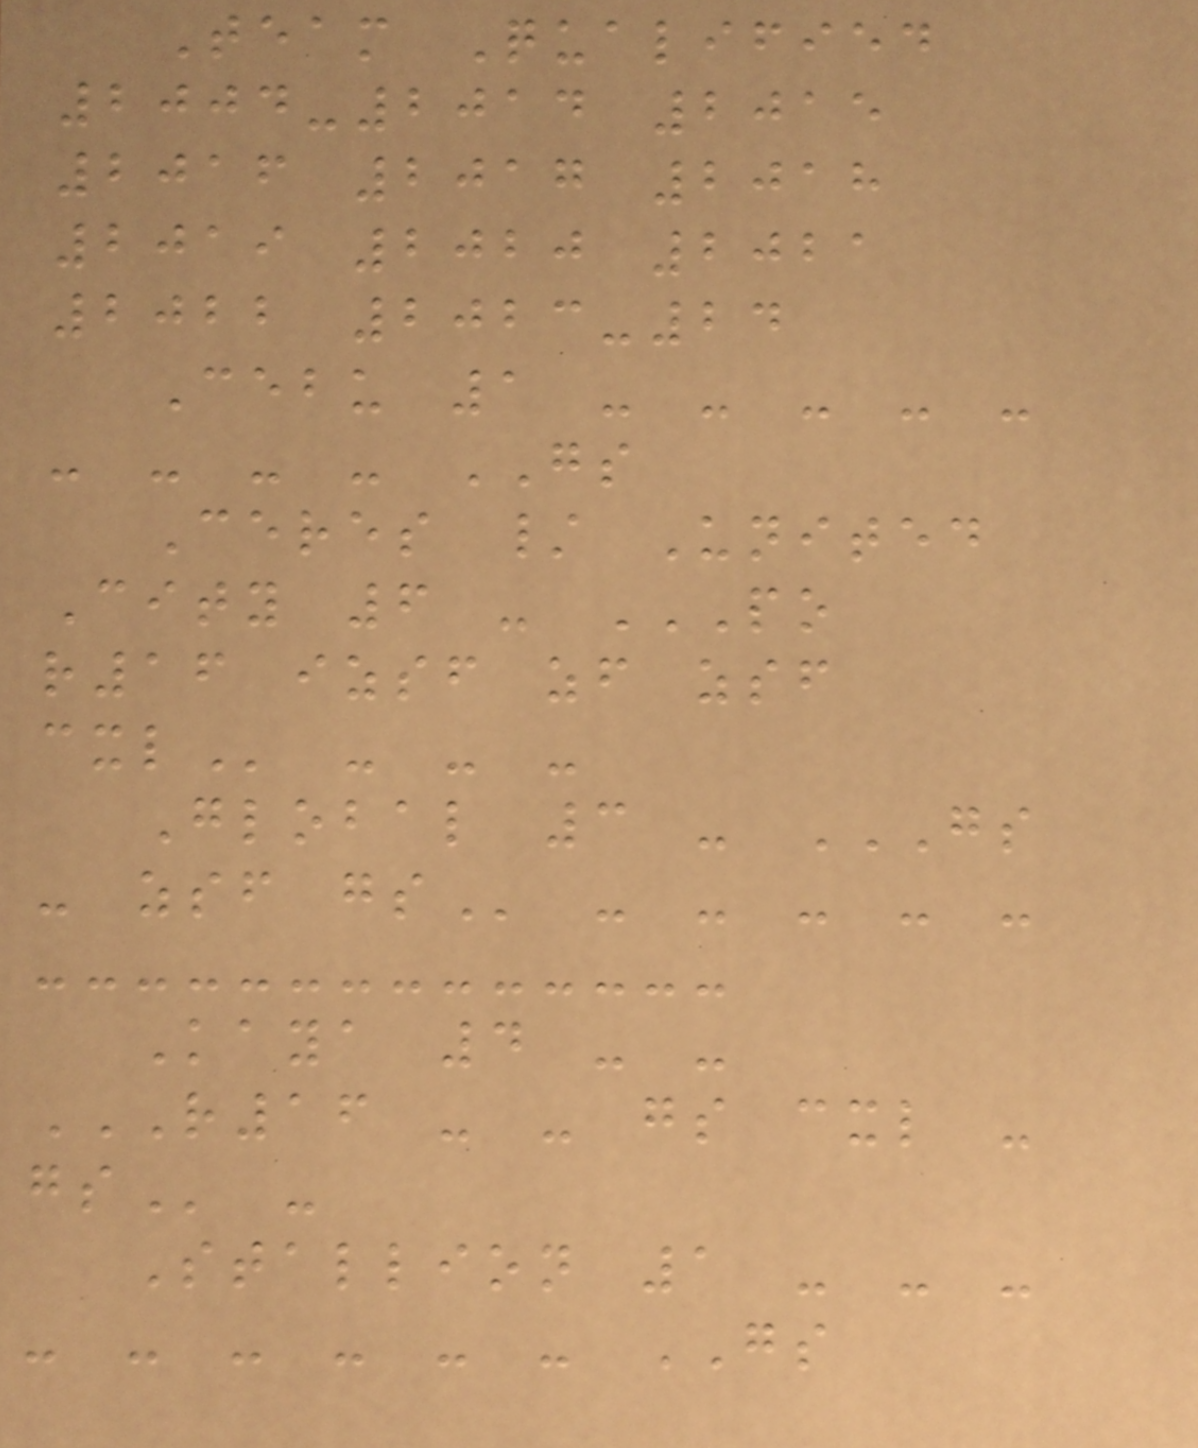Team Qualified
2004-2014 2015
2016 2017 2018
2019 2020 2021
2022 2023-24
Cebu 1 - - - - -
- - - - GS
Ceres / United
City 6 - PO
R16 IZSF ZF ZSF
CXL - - -
Global 3 - GS
- ZSF GS - - - - -
Kaya 4 - -
R16 - - GS CXL -
GS -
Stallion 1 - - -
- - - - - - GS
